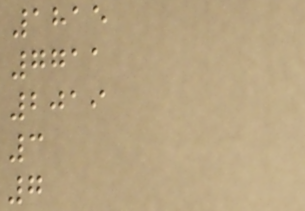1815
7711
2019
3
7
